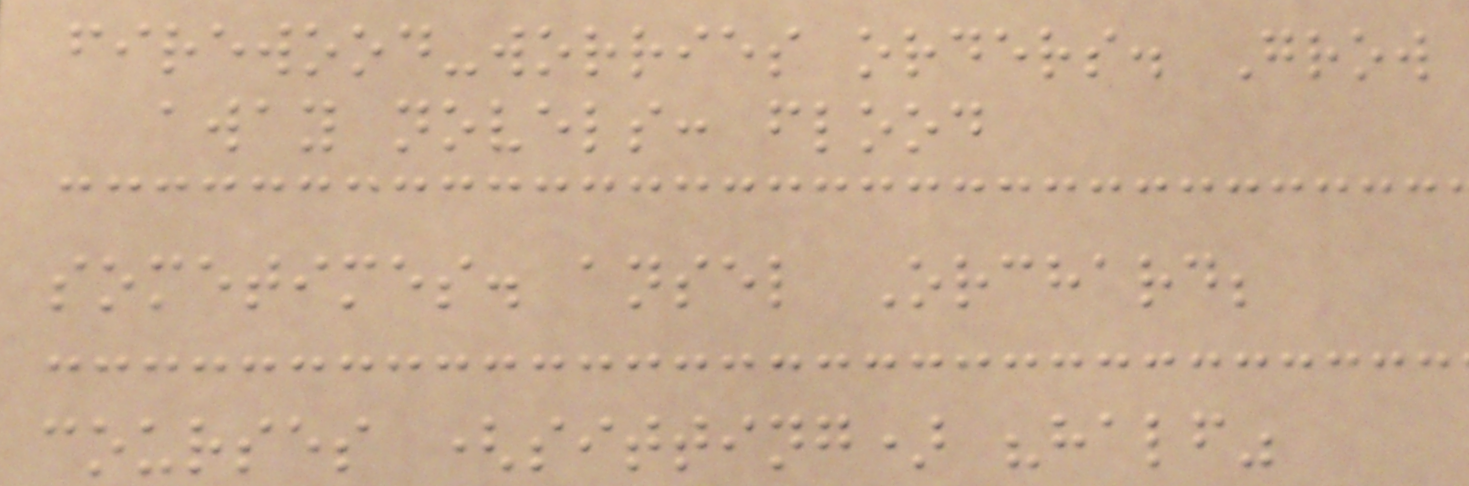firewood-worries orders. Grow
away novels: flood
sometimes. ansel Orchard;
courses (sitting) "half"
